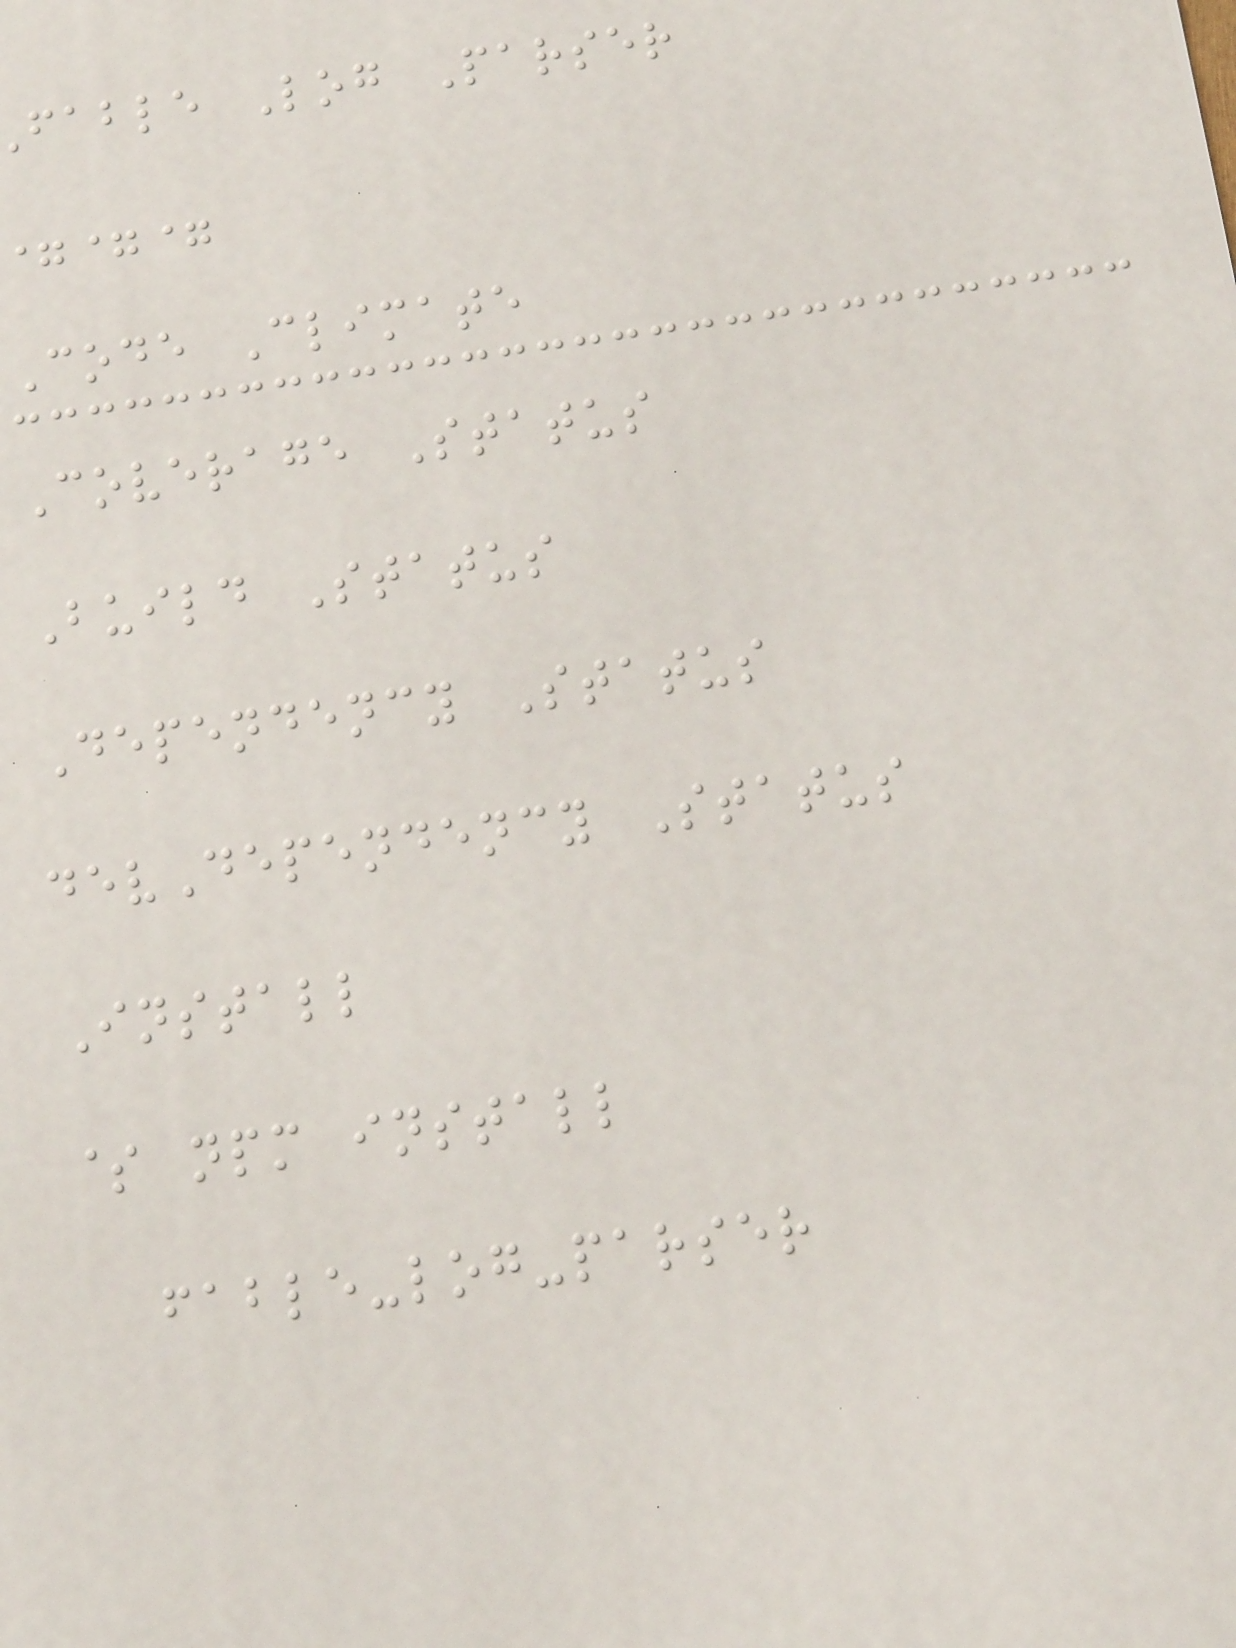fable Log Parser
==
Code Climate
Coverage Status
Build Status
Dependency Status
devDependency Status
Install
$ npm install
fable-log-parser
